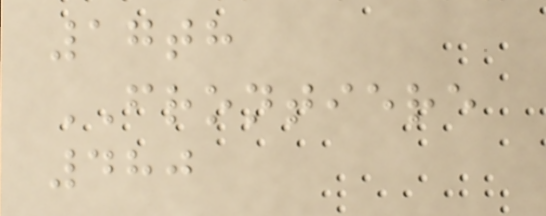17th
FRONTIERE
480
